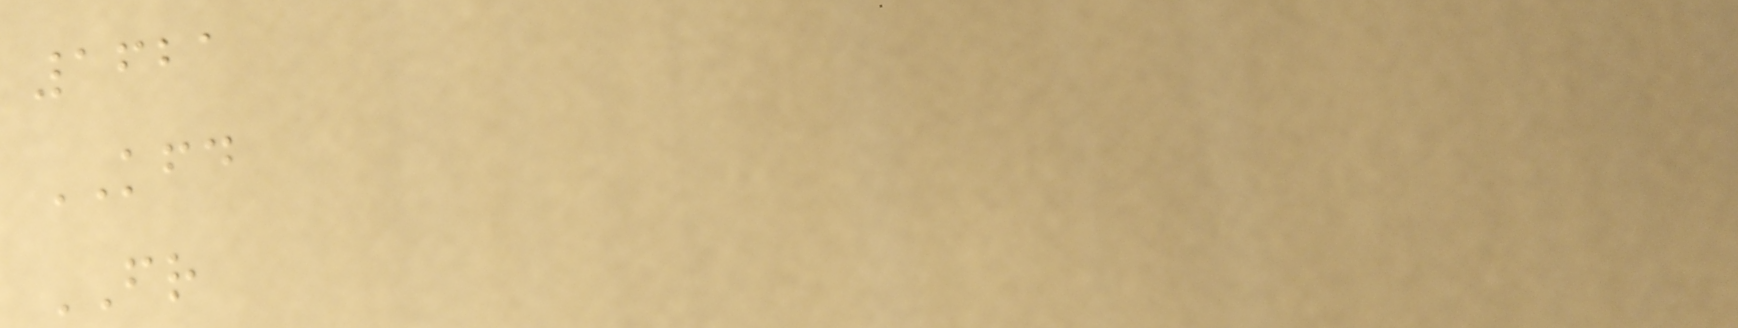1621
KFD
FR
